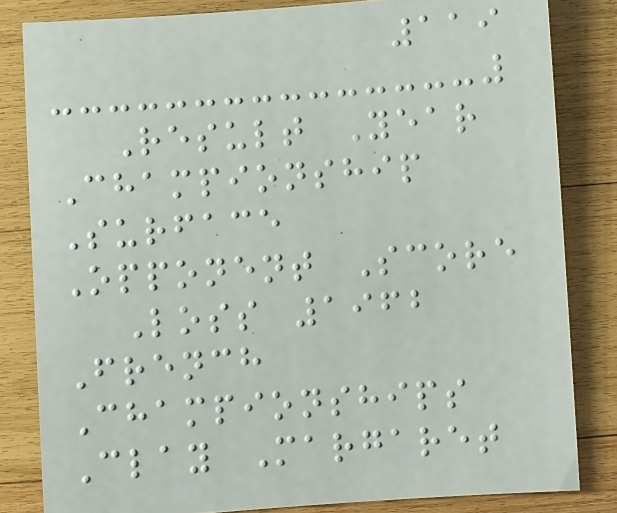119
Result Year
Championship
Surface
Opponent Score
Loss 1962
French
Championships
Clay Margaret
